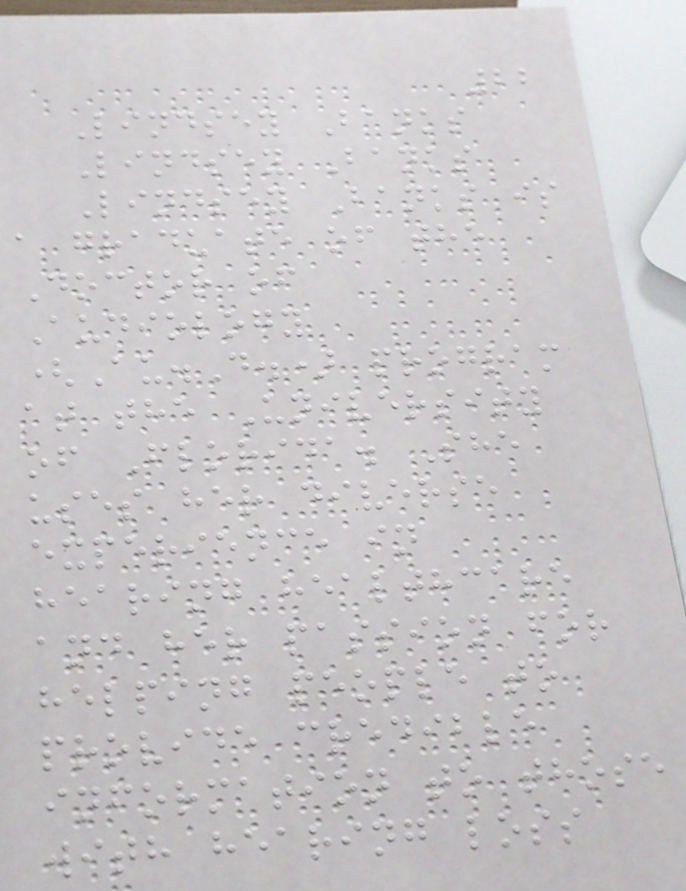22
Lindsey Banks
Lindsey Banks
Lindsey Banks is
a graduate of the
Doctor of
Audiology
(Au.D.) program
at the University
of Florida. She
uses her diverse
experience in
hearing healthcare
and her passion for
helping people to
provide credible
information to those
with hearing loss
